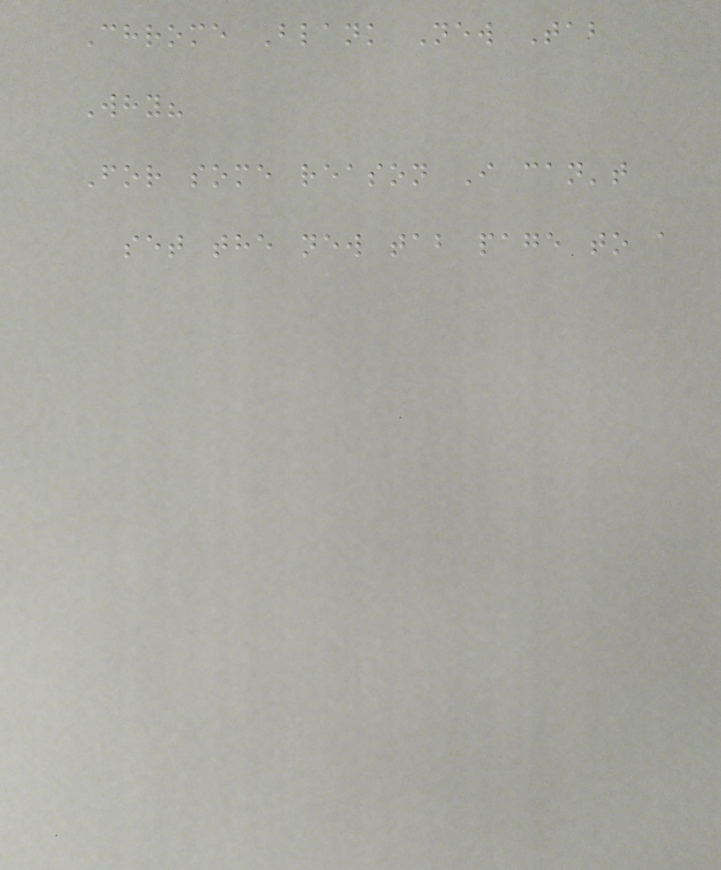Chrome Blank New Tab
Why?
For some reason I can't
set the new tab page to a
